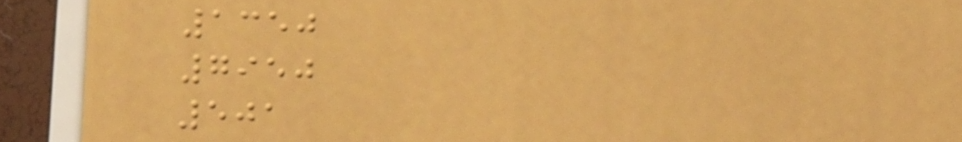1350
7950
501
